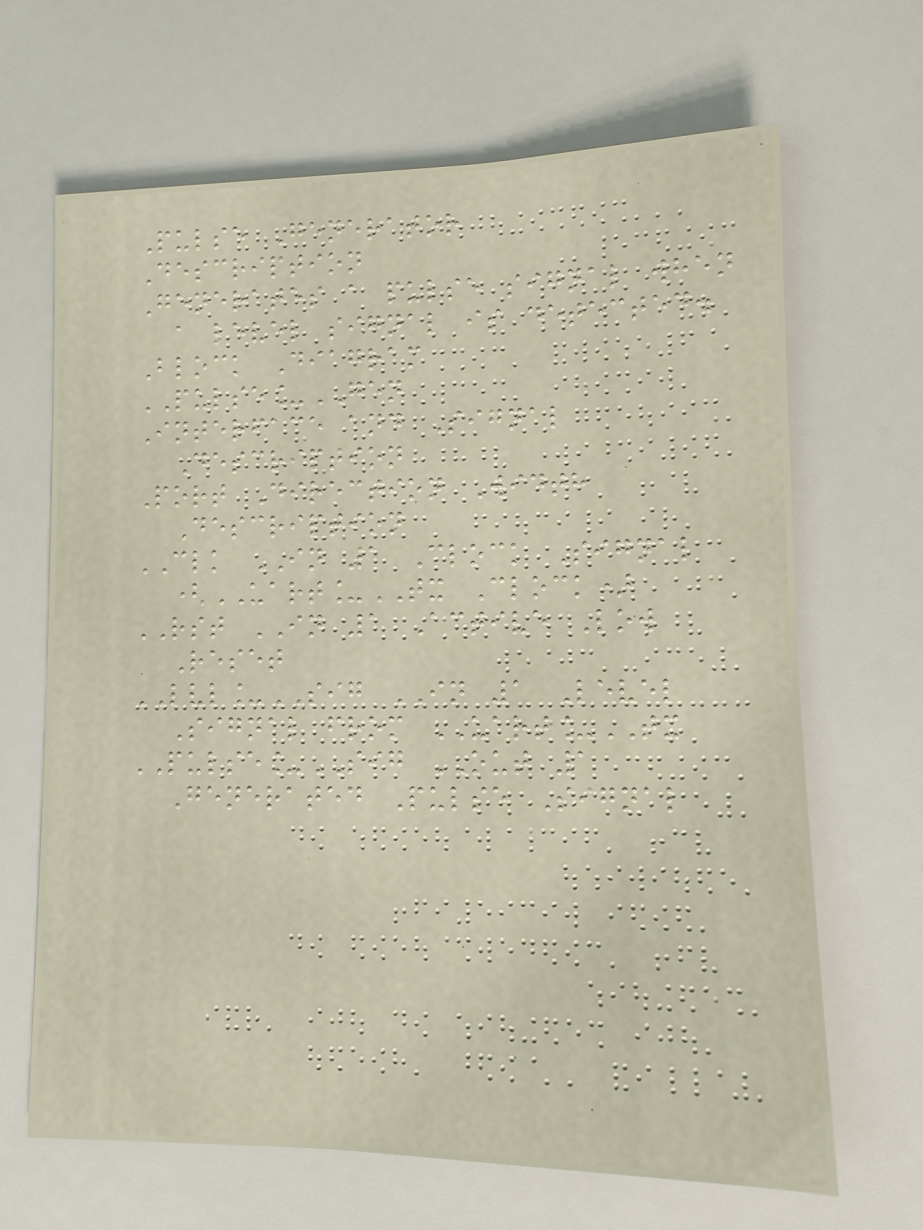Pulse Generator
Description
Generates a pulse signal when
a level signal is detected.
Block Diagram
PULSE_GEN
Interface and Signal
Description
Port Direction Width
Description
CLK IN 1 Clock Signal
(UART_TX Clock)
RST IN 1 Active Low
Reset
LVL_SIG IN 1 Level
Signal from UART_TX
PULSE_SIG OUT 1
Generated Pulse Signal
